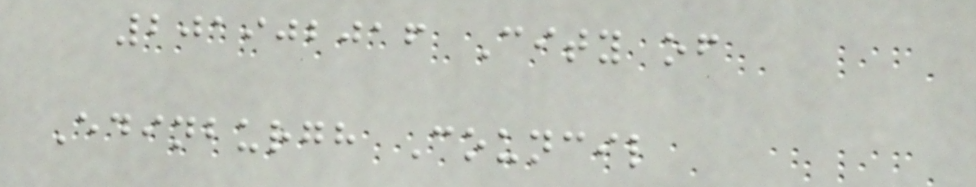201902016 City of
Edinburgh Council
